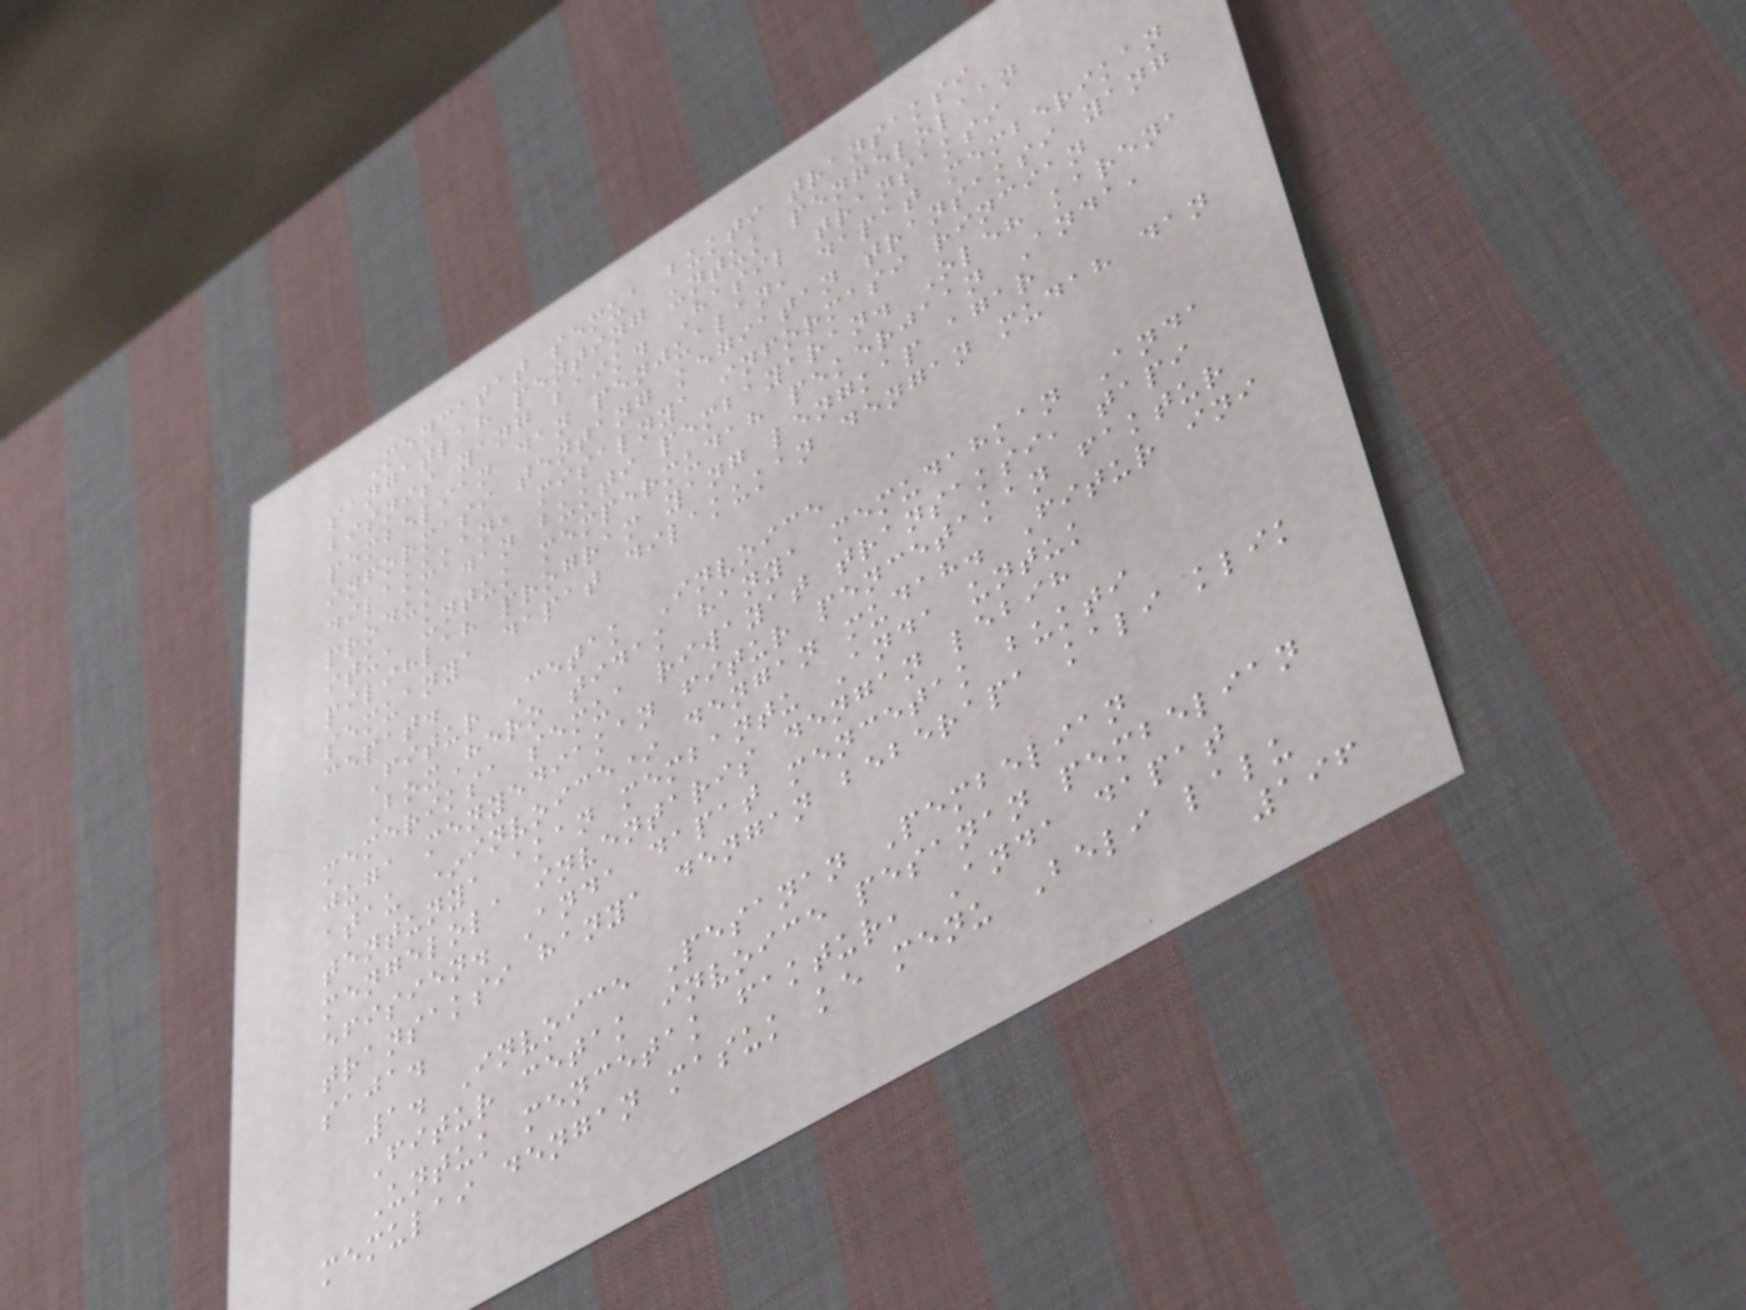Mencatat semua bukti transaksi
sangatlah penting untuk pengelolaan
bisnis yang baik. Hasil transaksi
pembelian dan penjualan, dapat memberikan
informasi tentang kegiatan transaksi yang
dilakukan, misalnya informasi rincian
produk dan bukti pembayaran. Oleh karena
itu, untuk mempermudah pekerjaan Anda,
pilihlah program yang lengkap agar
semuanya dapat dilakukan dengan mudah dan
cepat.
Fitur Cetak Invoice
BoxHero tidak hanya memudahkan Anda
memeriksa semua riwayat transaksi, tapi
juga menyediakan fitur pencetakan faktur
atau *invoice* dengan mudah. Fitur ini
tentunya akan membantu Anda untuk
mengelola inventaris dengan lebih
efisien. Anda dapat mencetak bukti
transaksi hanya dengan beberapa kali klik
saja.
1. Invoice Pesanan Pembelian
Fitur cetak invoice pesanan pembelian
Untuk mencetak faktur, Anda dapat
memulai dengan masuk ke menu Beli lalu
196
